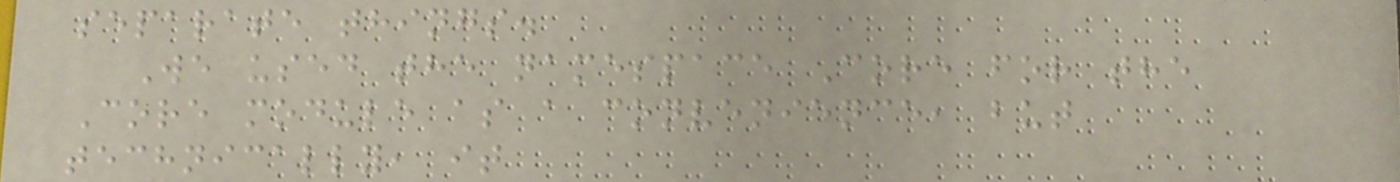separate things.
We used the namespace Core for the
Core module as a convenience, but
technically, it
